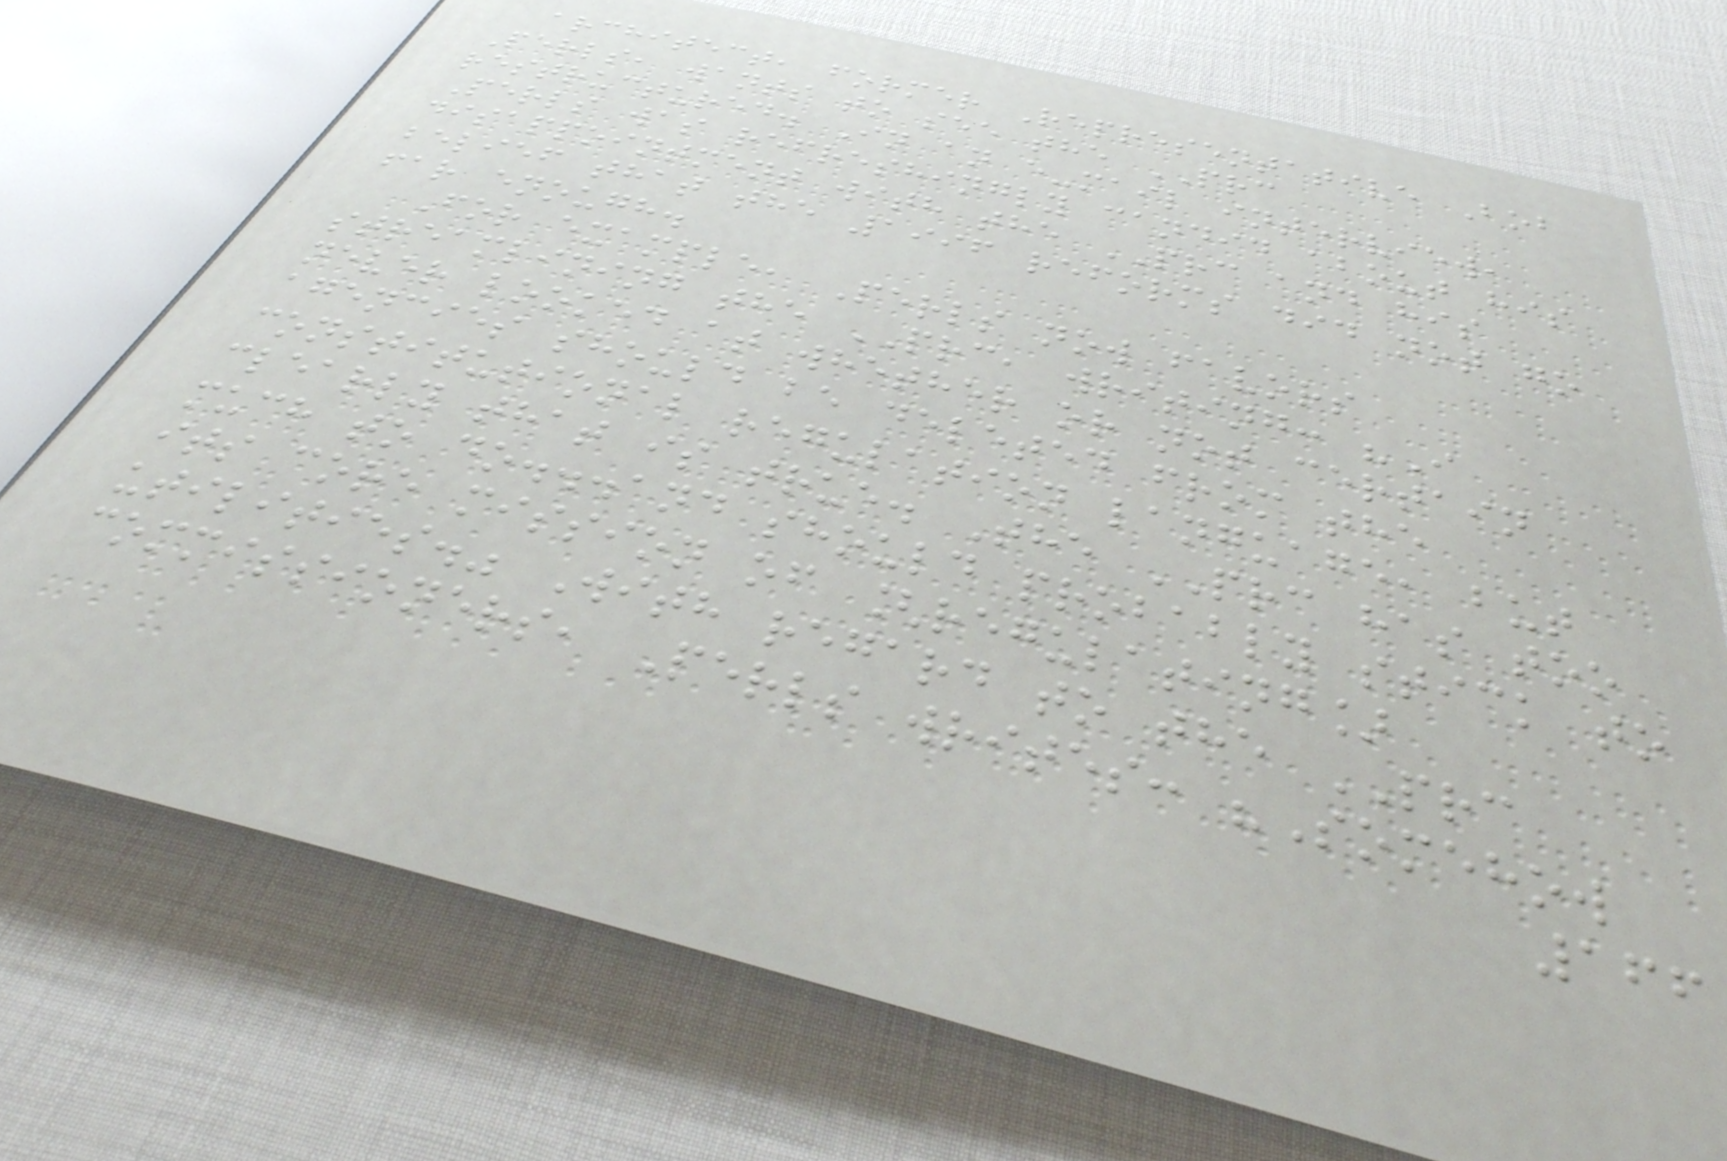architect, former Representative Bob
Perls, wants to see the PRC
restructured. In an e-mail interview,
Perls was refreshingly candid about his
disappointment with the PRC and his
belief that the 1996 reforms did not go
far enough.
For example, Perls now favors
streamlining the PRC, writing: "I
never looked at whether or not certain
agencies should be deleted from the
constitutional regulation language, but
clearly that is true. The PRC has too
much to do...and should probably stick to
its core mission of [regulating]
utilities." With regard to the PRC
commissioners, Perls writes: "Somehow
166
